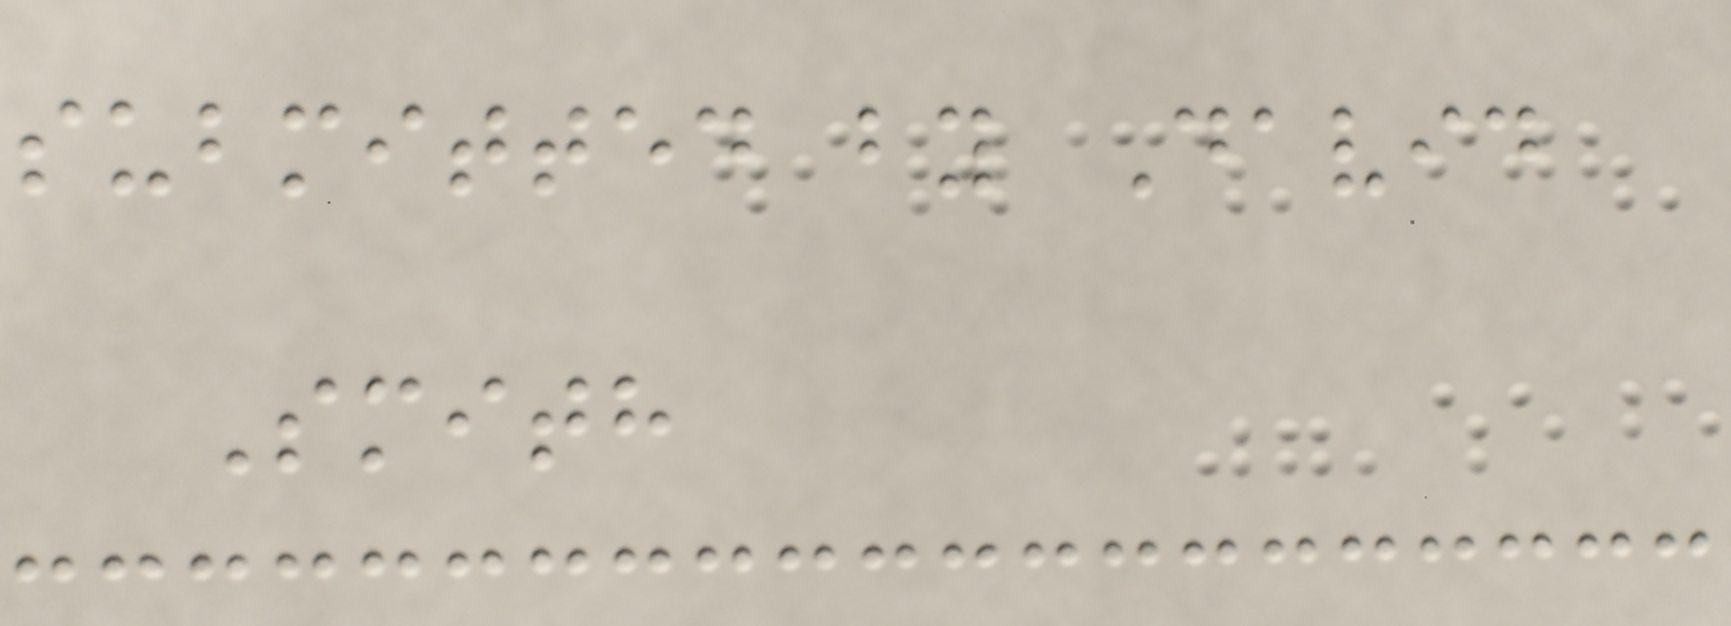submitted by David
Smith
